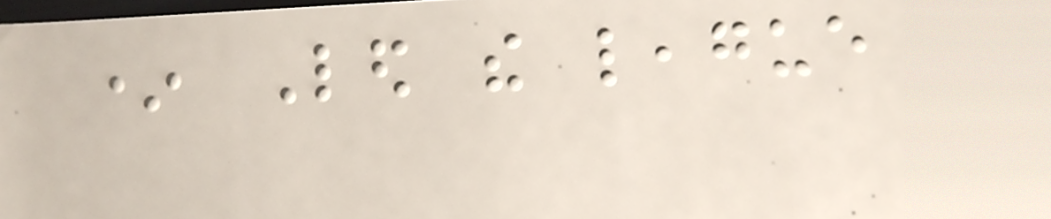* Led the league
